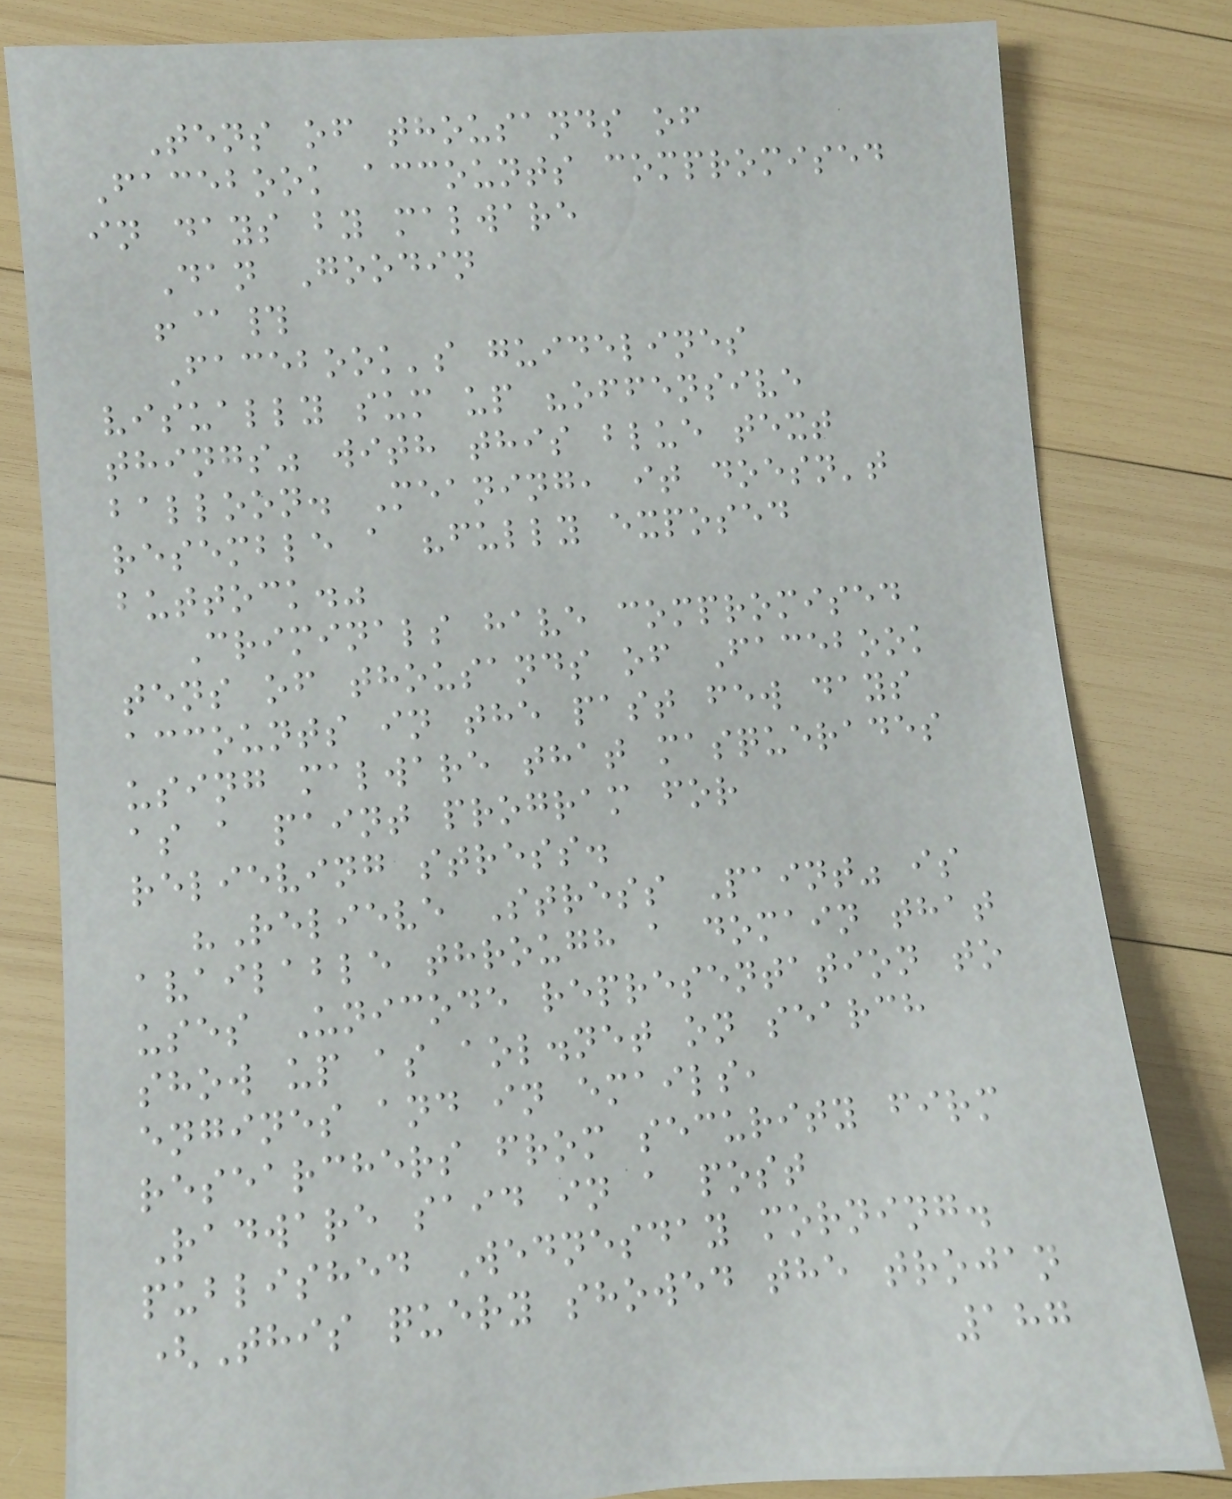Tens of thousands of
Facebook accounts compromised
in days by malware
Dan Goodin
!@#
Facebook's guidelines
visually sum up "offensive
things" with this blue text
balloon. Meaning, it doesn't
resemble a "fully exposed
buttock."
Criminals have compromised
tens of thousands of Facebook
accounts in the past few days
using malware that masquerades
as a paint program for
relieving stress.
"Relieve Stress Paint" is
available through a domain that
uses Unicode representation to
show up as aol.net on search
engines and in emails,
researchers from security firm
Radware said in a post
published Wednesday morning.
(This query showed the trojan
187
